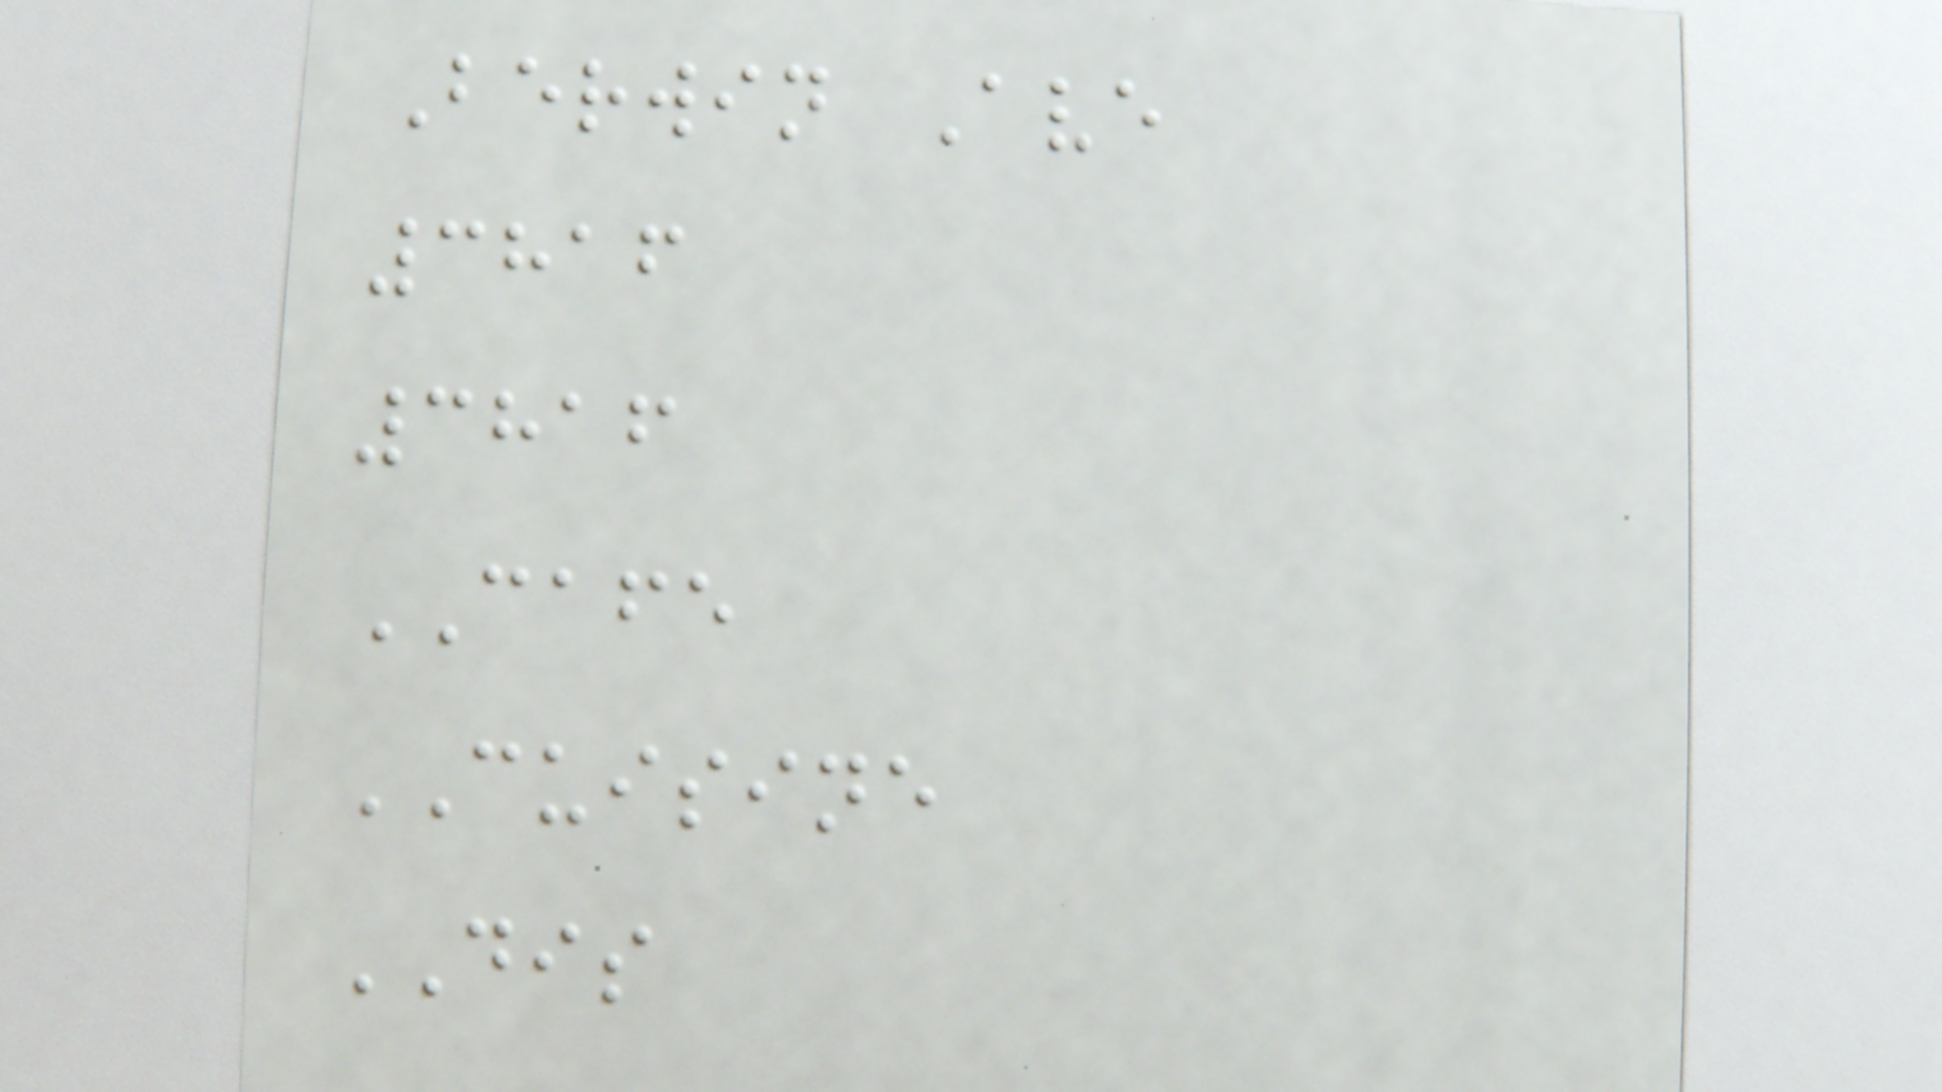Berwin Ave
3816
3816
CAFE
CUISINE
DIS
